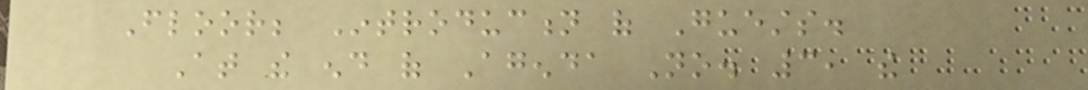Floor; Introduction of Guests.
At the end of Agenda No. 3, the
